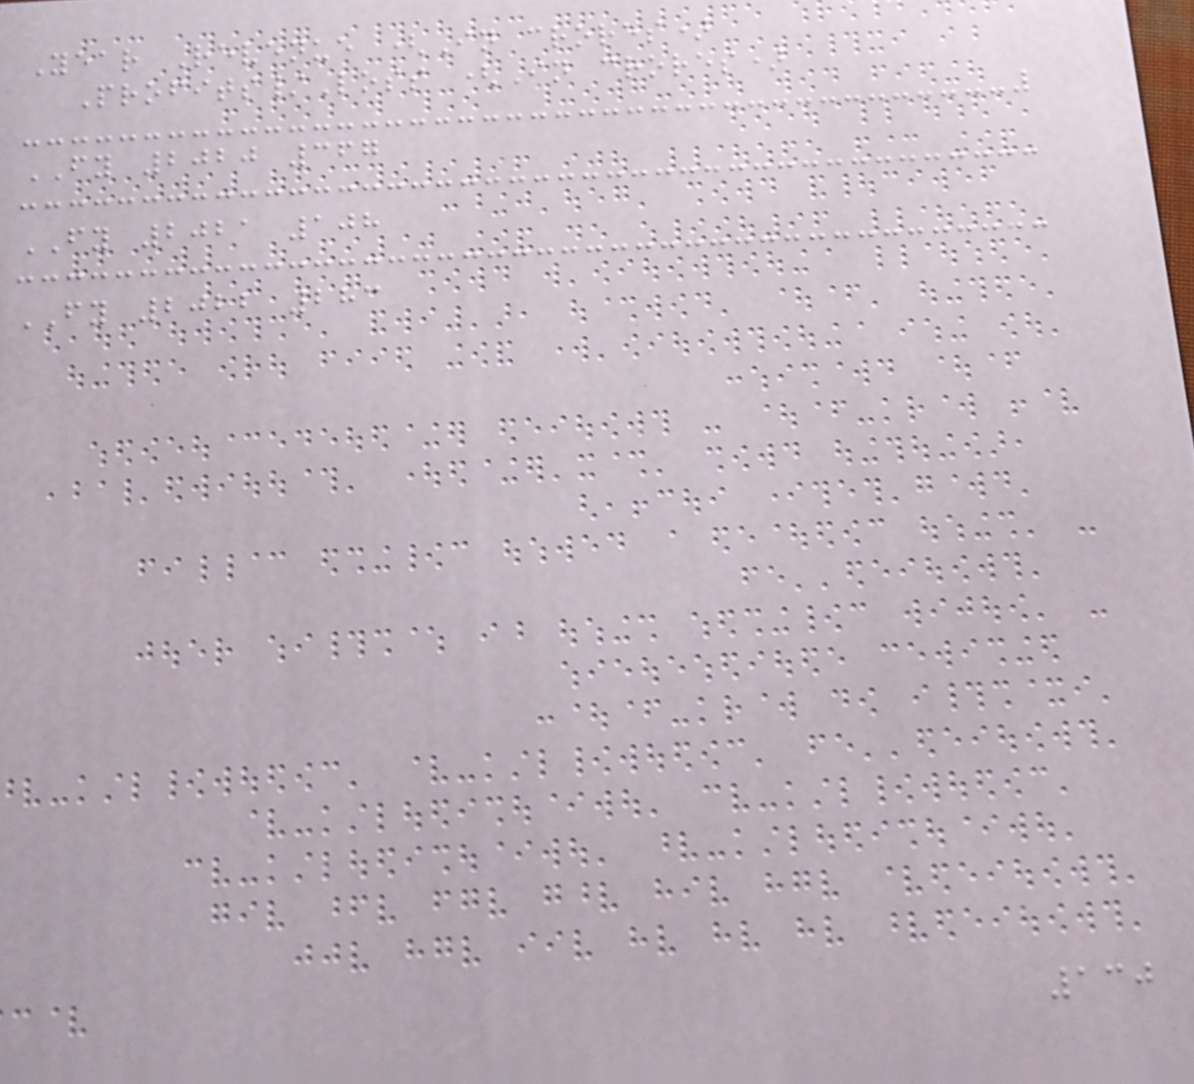Year Revenue (In crores)
Profits/Loss (In crores)
FY 2020 367
FY 2021 108
FY 2022 283
130
